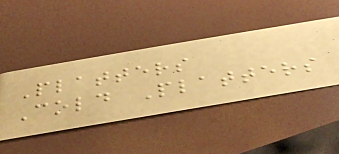Platters
Cold Platters
